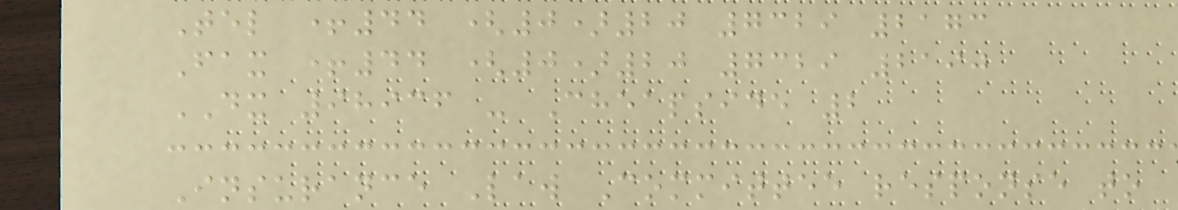Tel +44 (0)20 7329 2173
Fax +44 (0)20 7329 2190
DX 98936 - Cheapside 2
Insurance Law Committee response to
